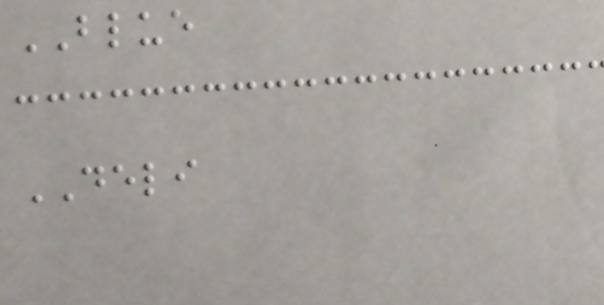BLUE
DELI
